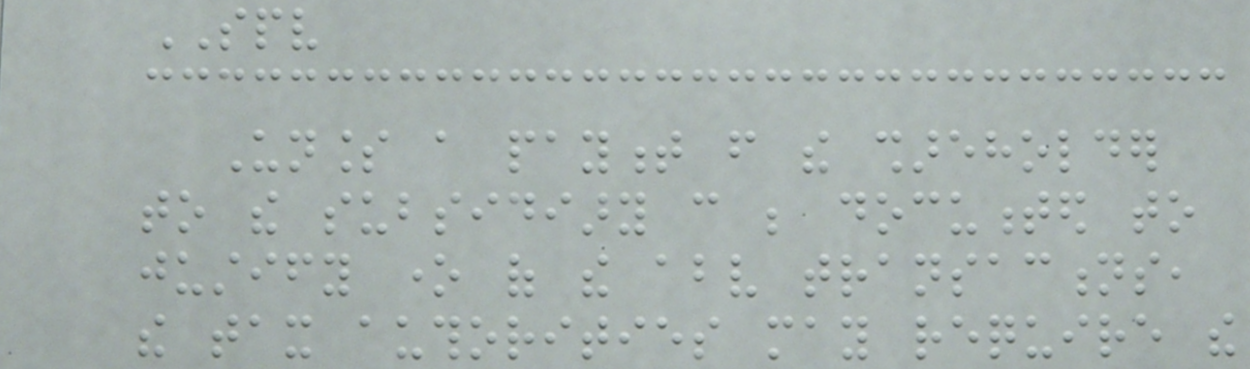SPV
Unless a payment from the shareholder
to the subsidiary can be documented to
justify one of the above transactions,
the tax authorities may require the
